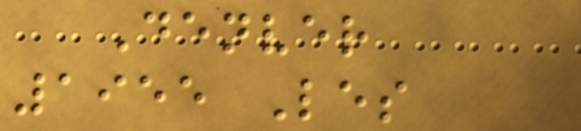Denver
1955 Les
